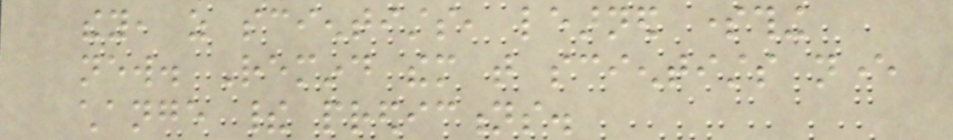they, as scientists, learned something
new. Remind them that scientists never
change their predictions.
